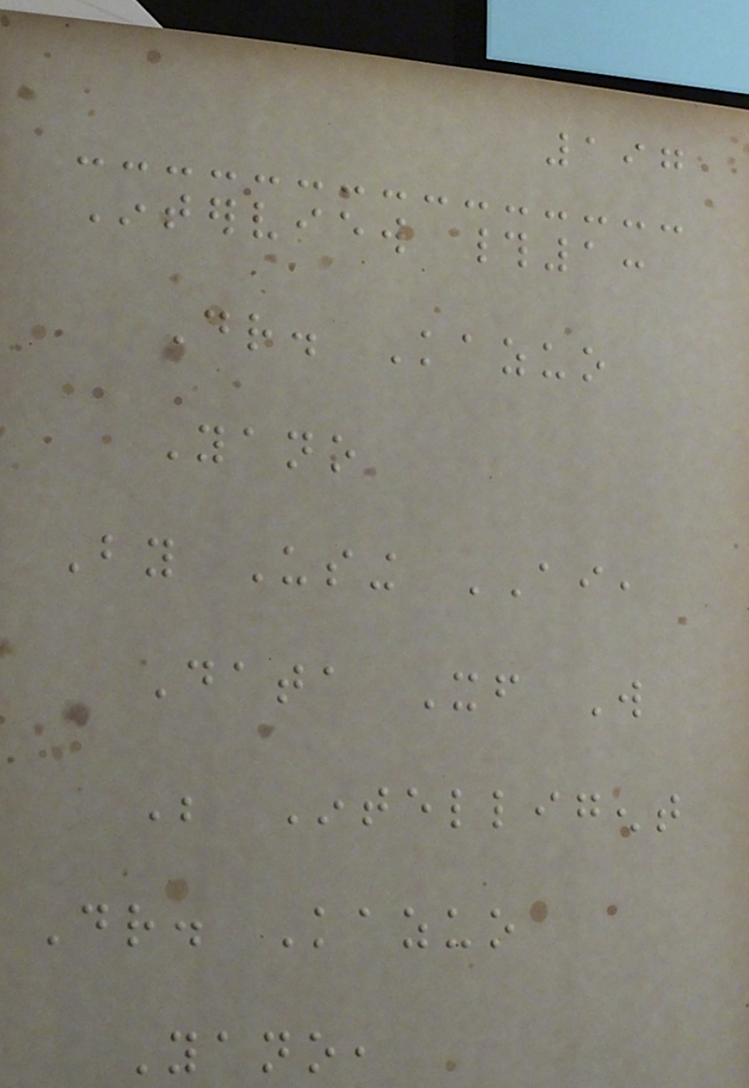197
Interview #1:
Dr. Kazuo
Yano
By Using AI,
Data Itself Will
Be Intelligent
Dr. Kazuo
Yano,
